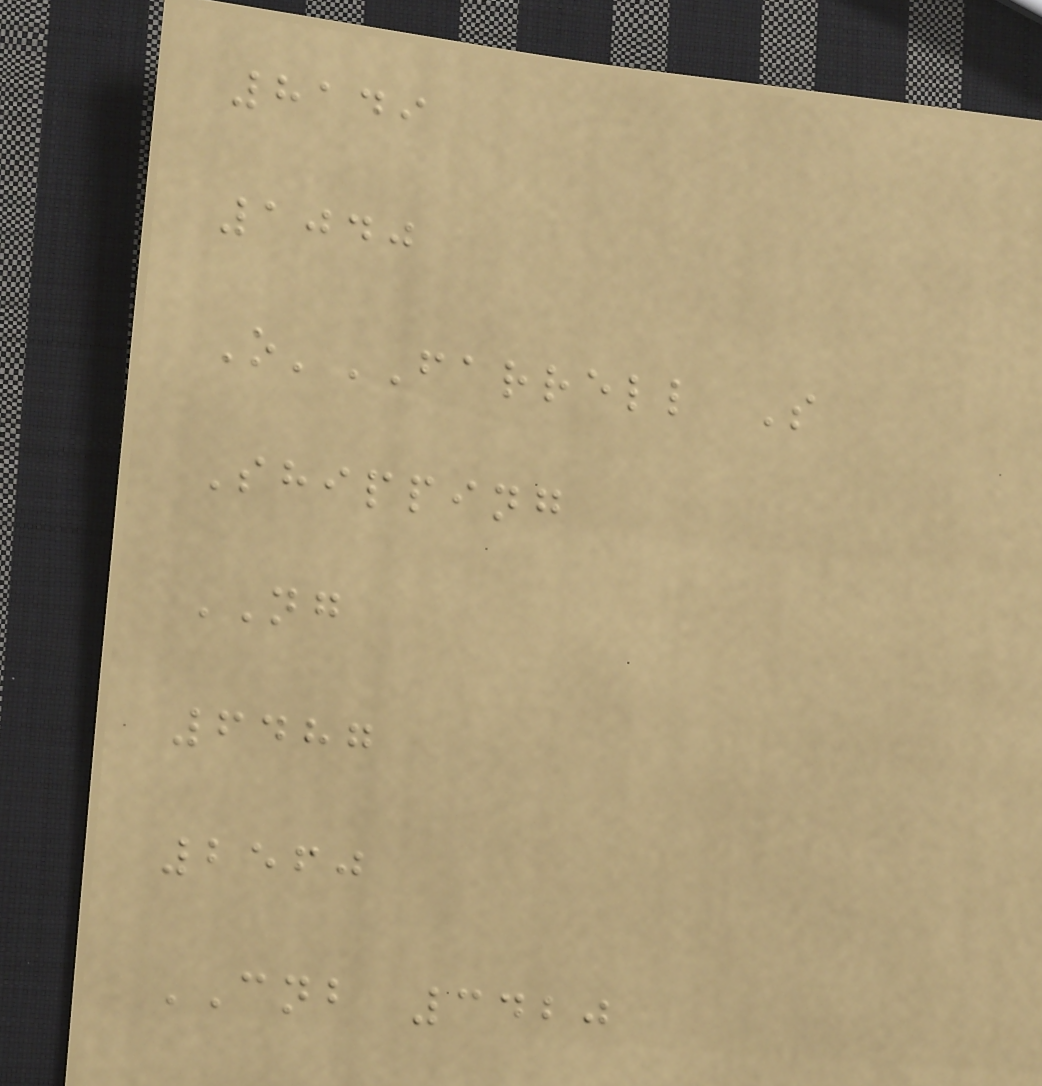8149
1040
O'FARRELL S
Shipping
NG
6487
2560
CNB 3420
